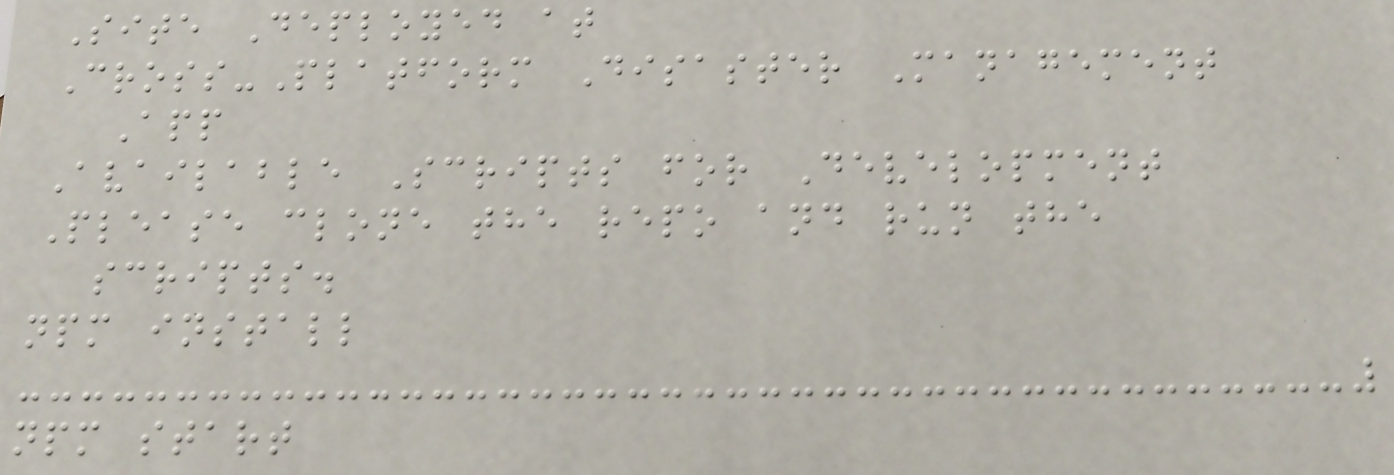Site Deployed at
Cross-Platform Disaster Management
App
Available Scripts for Development
Please clone the repo and run the
scripts.
npm install
npm start
